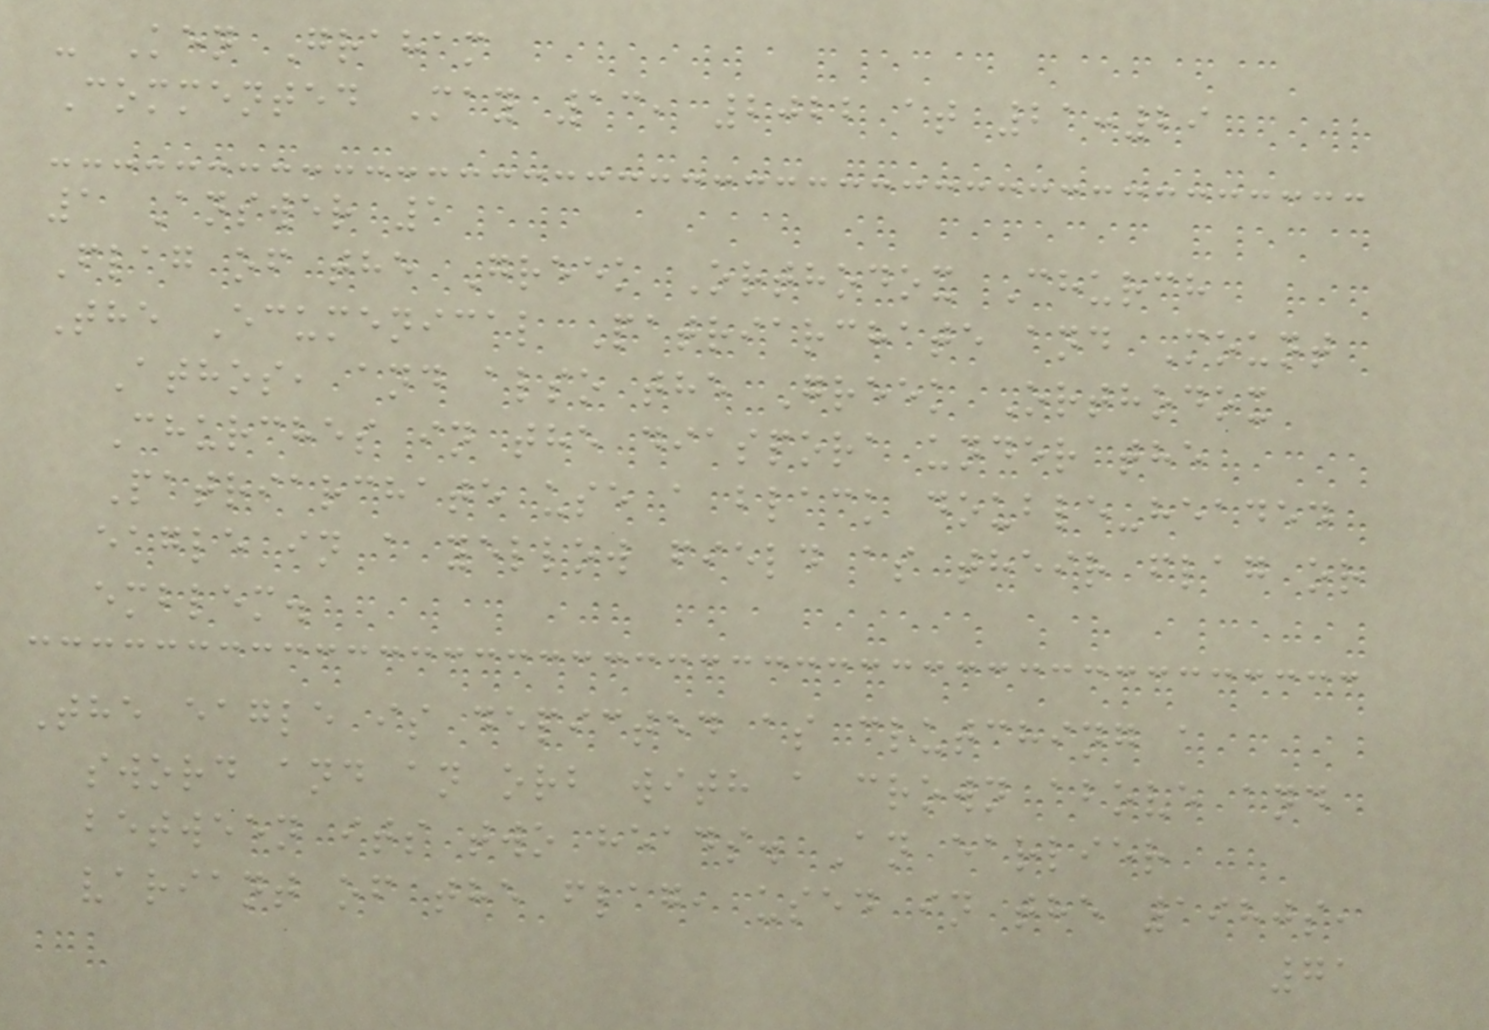- Ken Graham
Commented May 13, 2022 at 21:29
1 Answer 1
Flag of the Greek Orthodox Church
The Ecumenical Patriarchate and Mount
Athos, and also the Greek Orthodox
Churches in the diaspora under the
Patriarchate use a black double-headed
eagle in a yellow field as their flag or
emblem.
The eagle is depicted as clutching a
sword and an orb with a crown above and
between its two heads. An earlier
variant of the flag, used in the 1980s,
71
